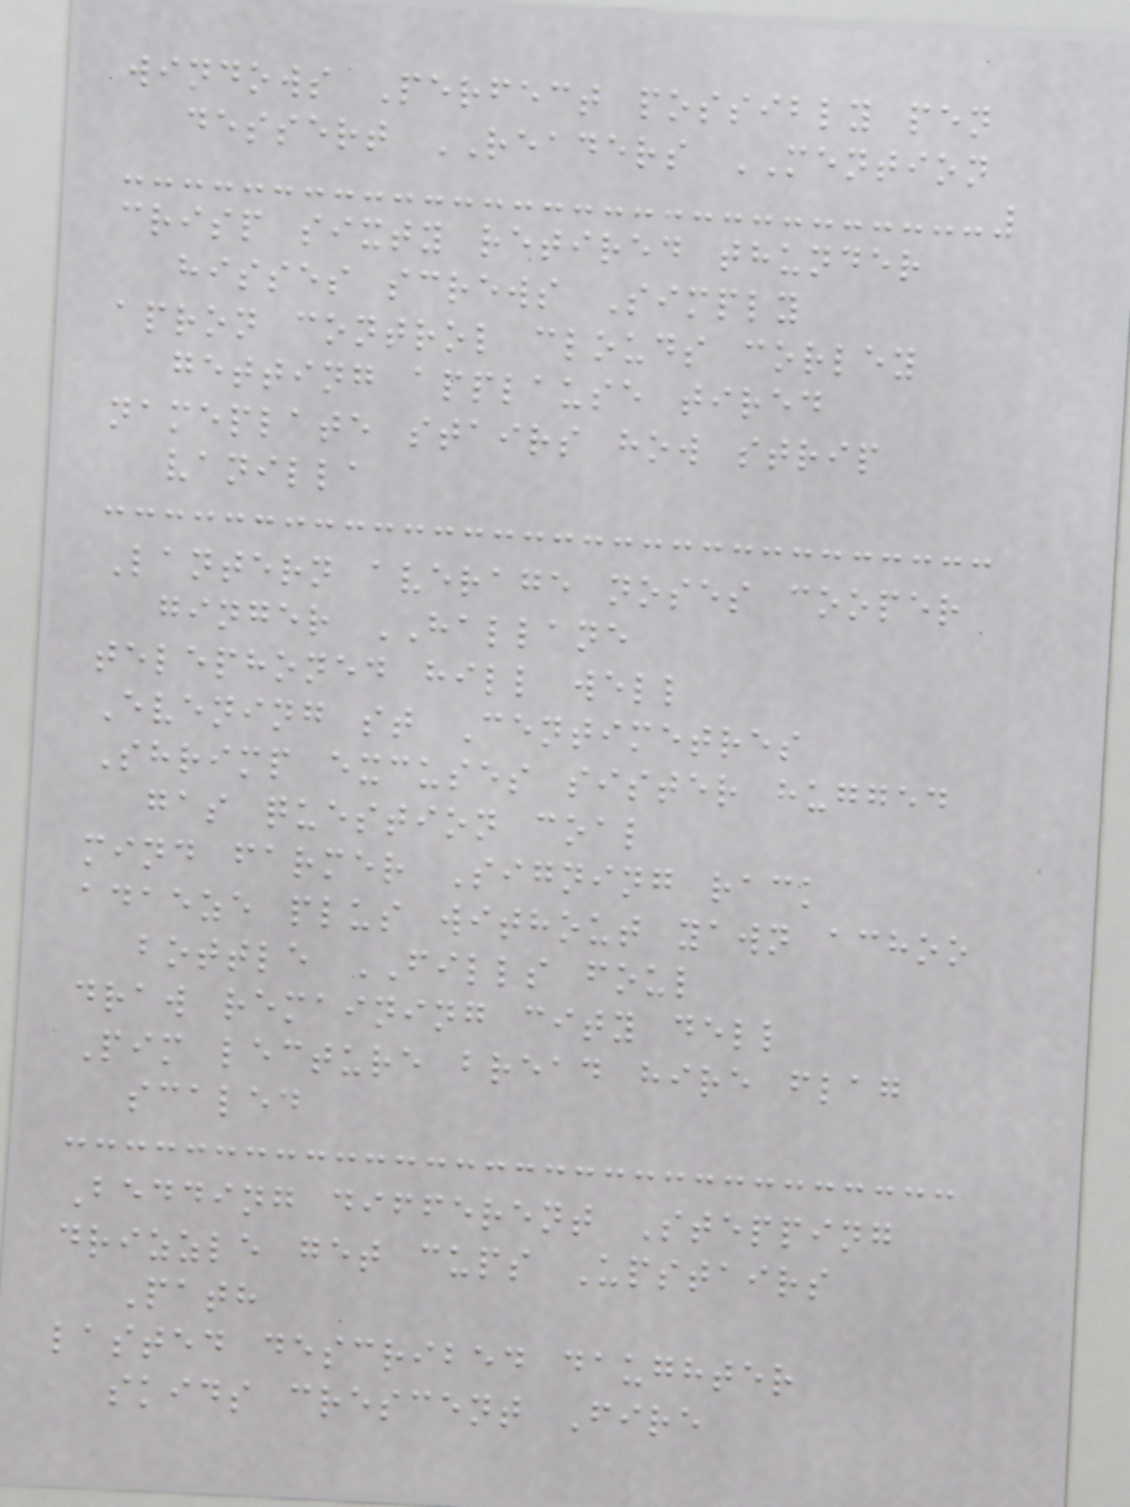windows Perfect possibly pen
dessert READERS MENTION
crisp sixty retired thunder
hisses screws Simply
apron control clouds corley
getting applause tired
nameplate stairs how strip
vanilla
Lantern average noses cooper
ginger HALLANE
telephoned hill well
Evening st Centimetres
Shrimp excuses sister hugged
gas question coal
mind farmer Signing rack
adaeze plus without yawn achoo
bottle FILLS foul
draw remaining city dell
Pim lecture bread hire flag
scaled
Bedding different Stepping
drizzle get cups Upstairs
Path
lasted described daughter
skids crescent Fire
